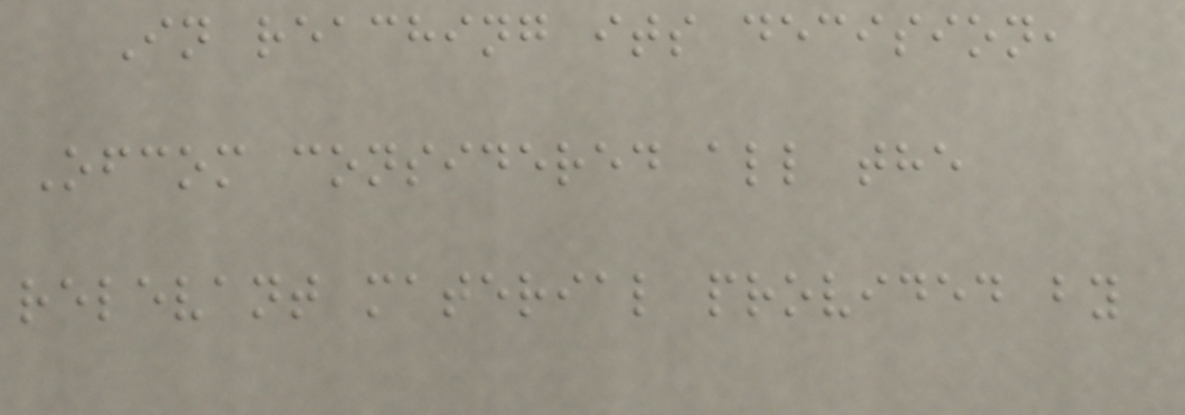In reaching its decision,
Ofcom considered all the
relevant material provided by
